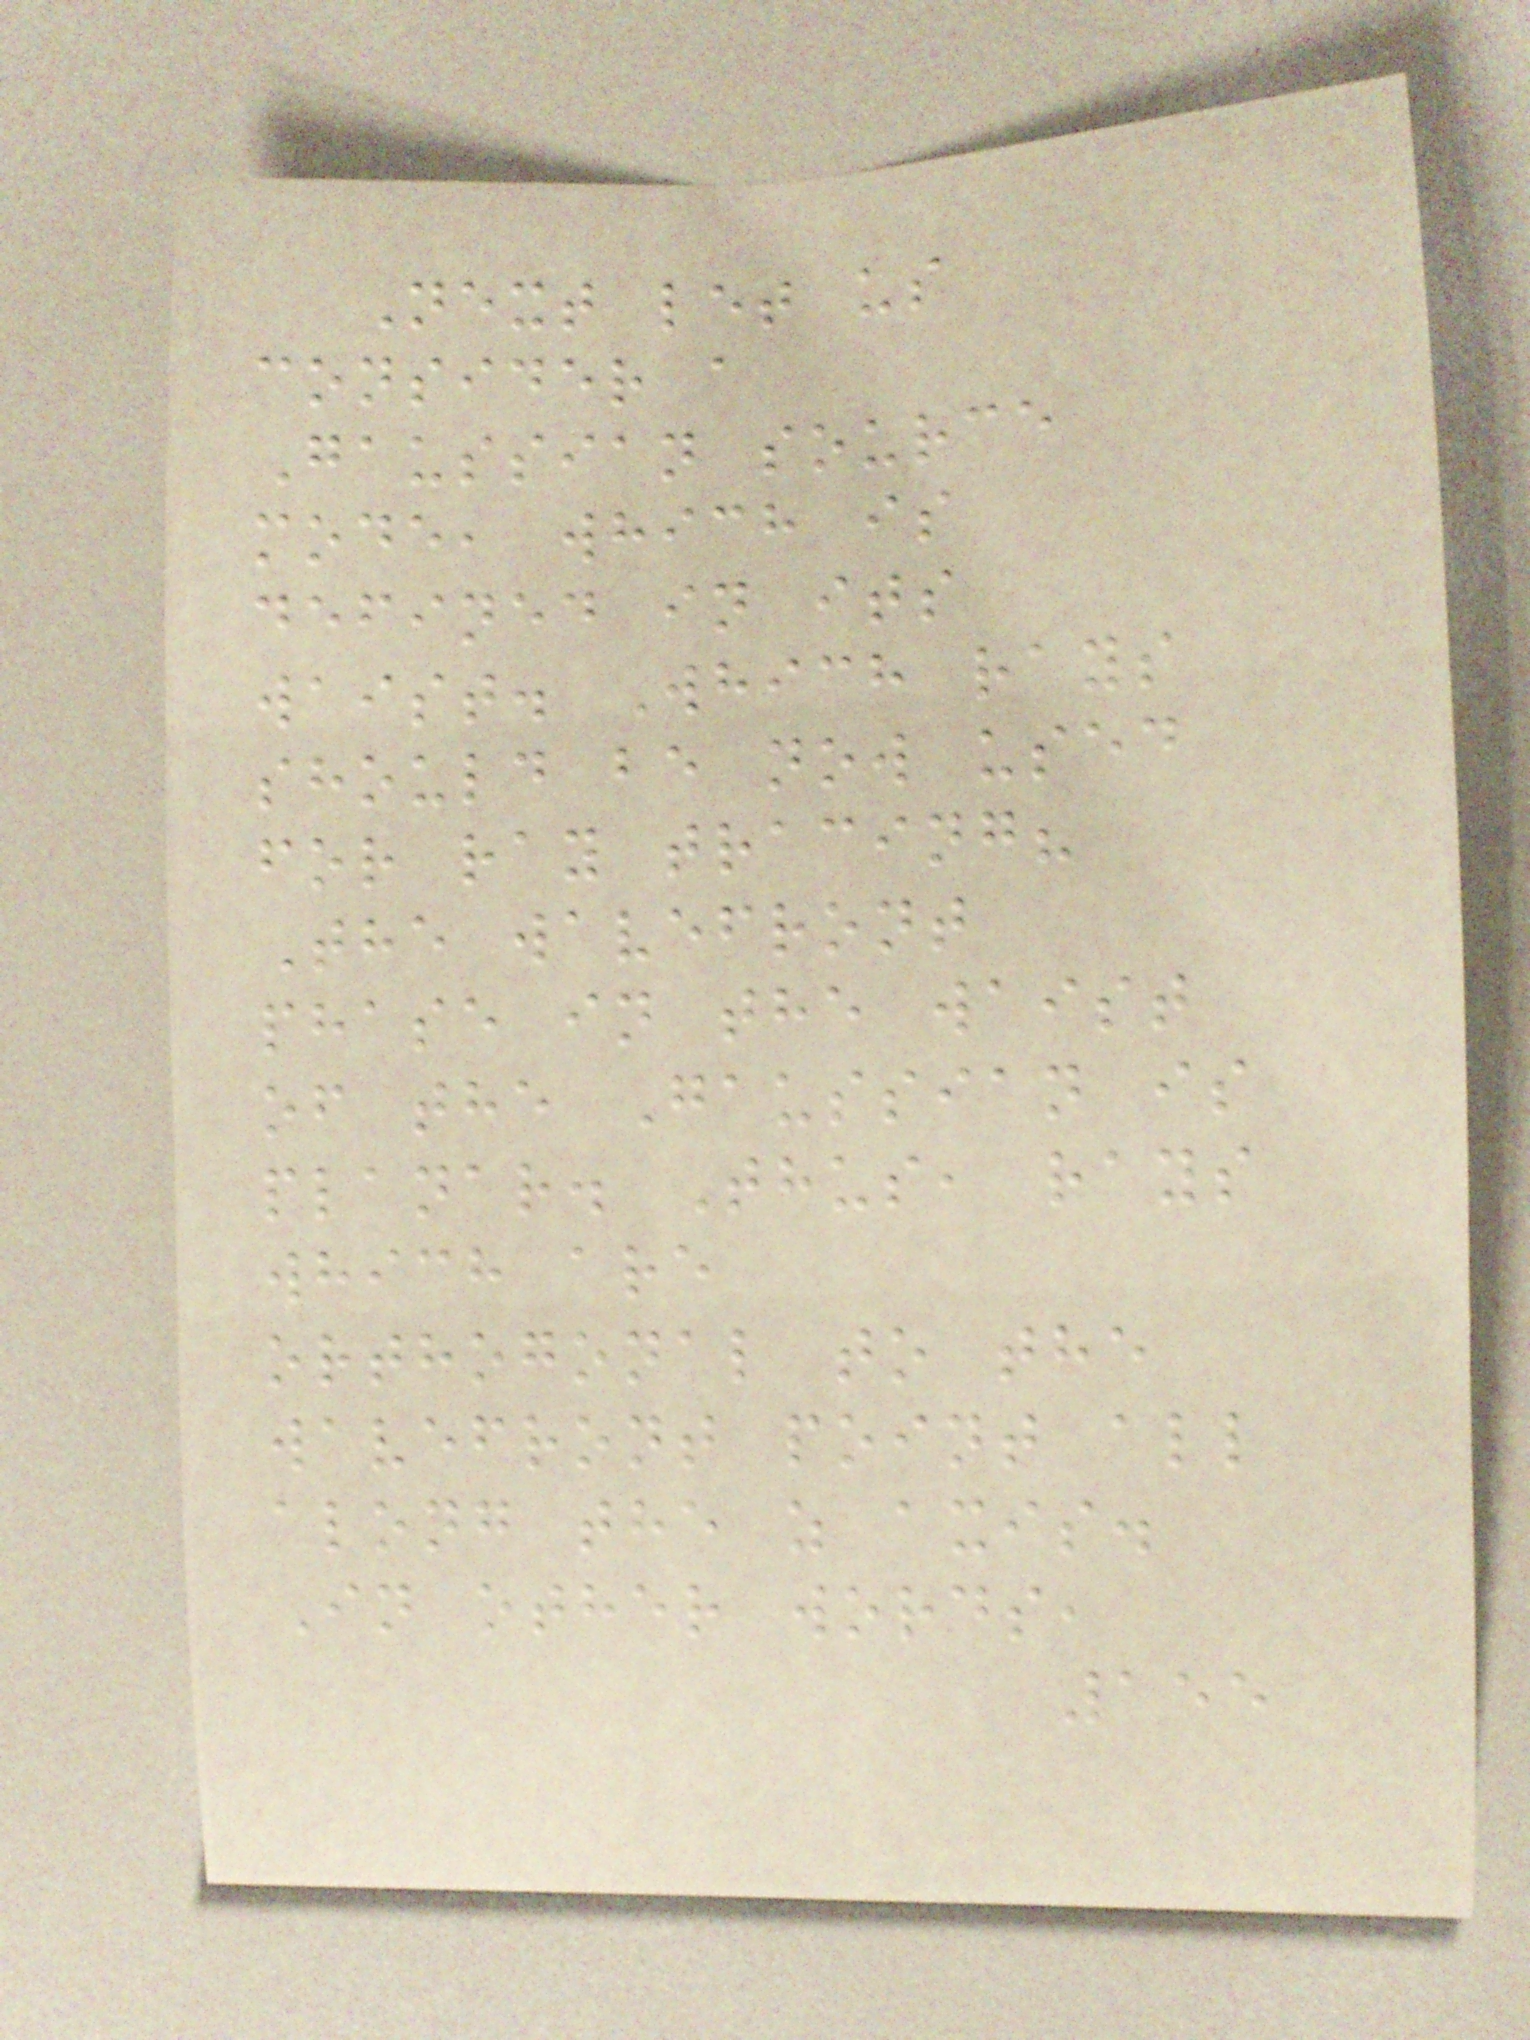Next let us
consider a
Gaussian source
mode, which is
defined in its
waist. Which rays
should be now used
for ray tracing?
The wavefront
phase in the waist
of the Gaussian is
planar. Thus, rays
which are
orthogonal to the
wavefront point all
along the z axis.
In other words,
155
